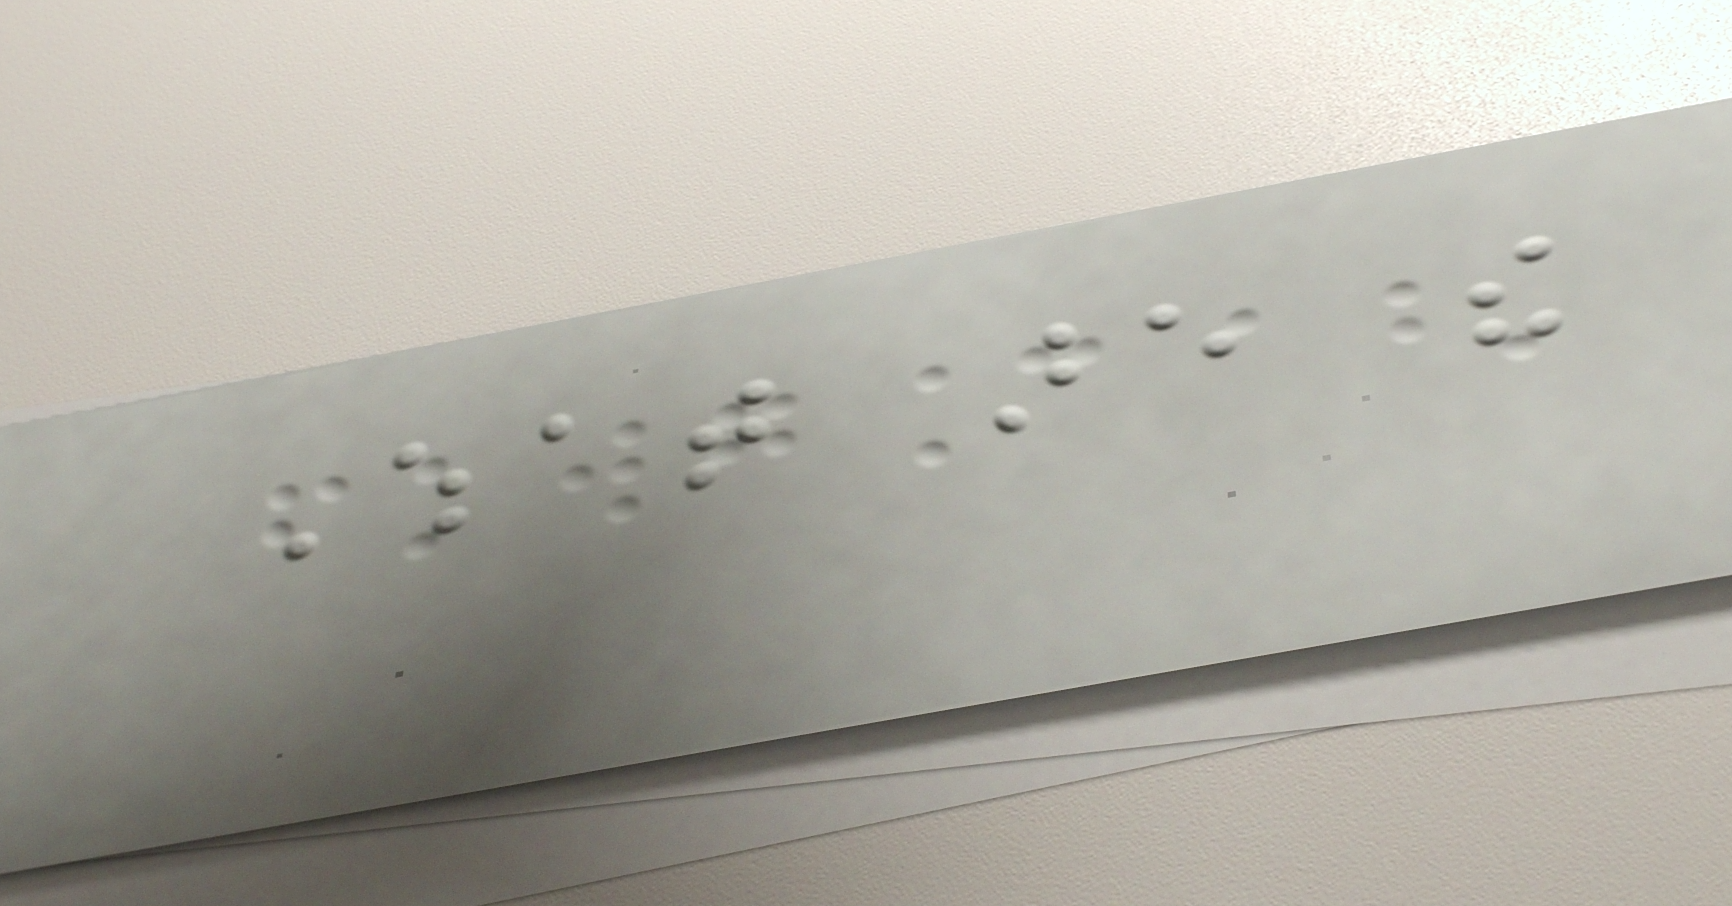What are the
